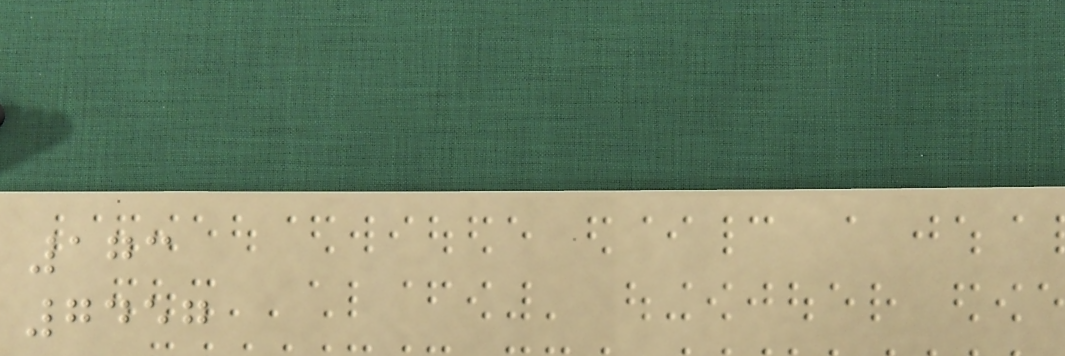173
7457
